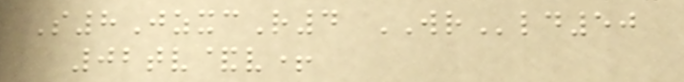S8JzxcR4 WRld50
02tv&v+
